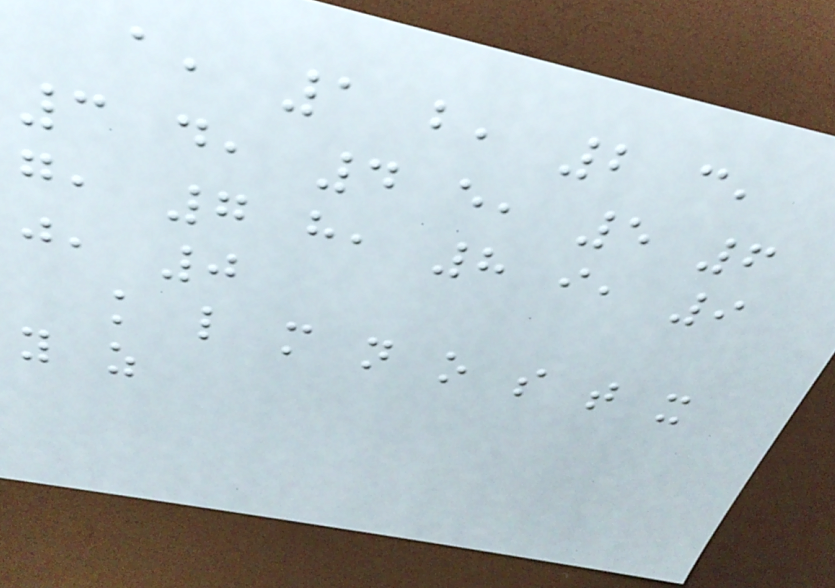a, 1 b, 2 c,
3 d, 4 e, 5 6
g, 7 h, 8 i, 9
j, 0
k l m n o s t x
y z
